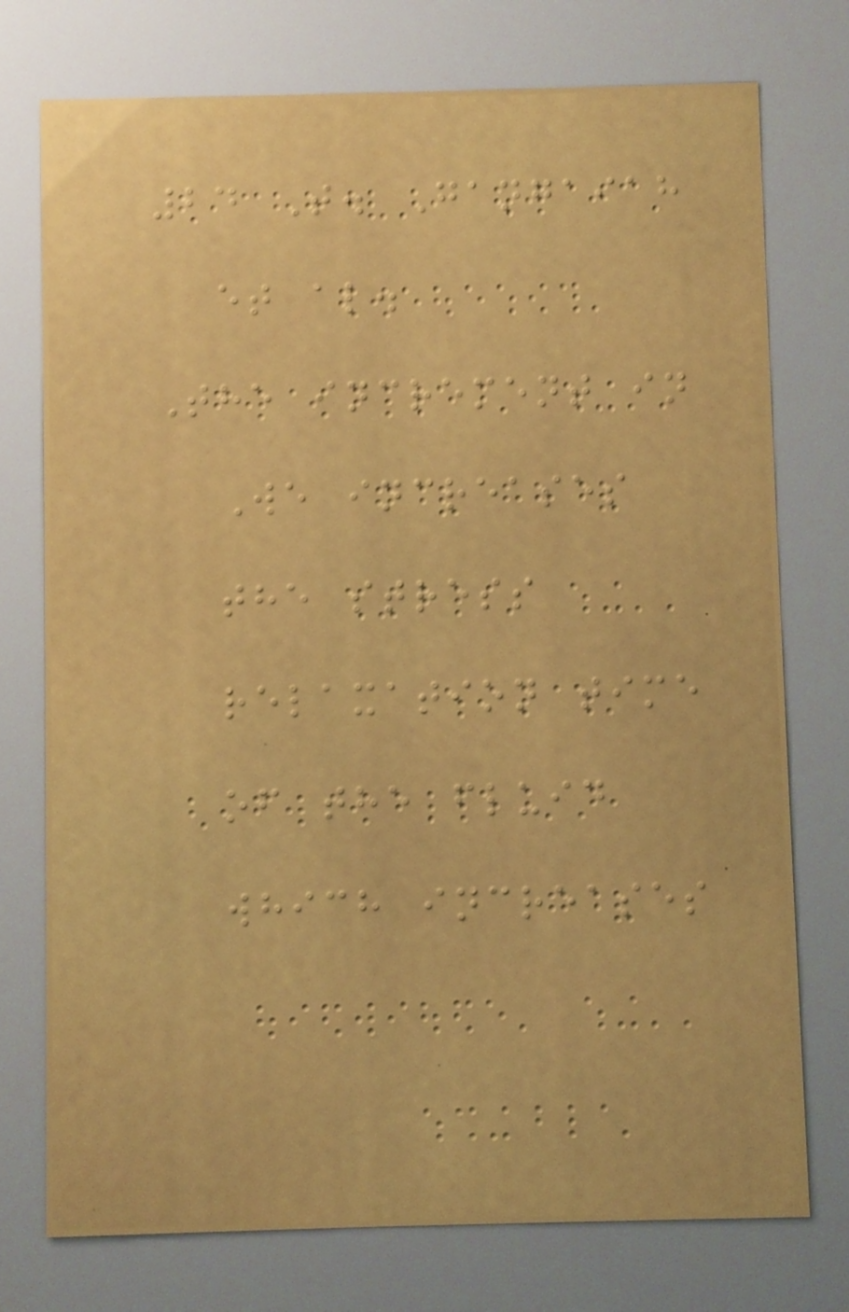24 T. Gangaiah
et al.
The increment in
We increases
the stress
relaxation time
of the fluid
which increases
